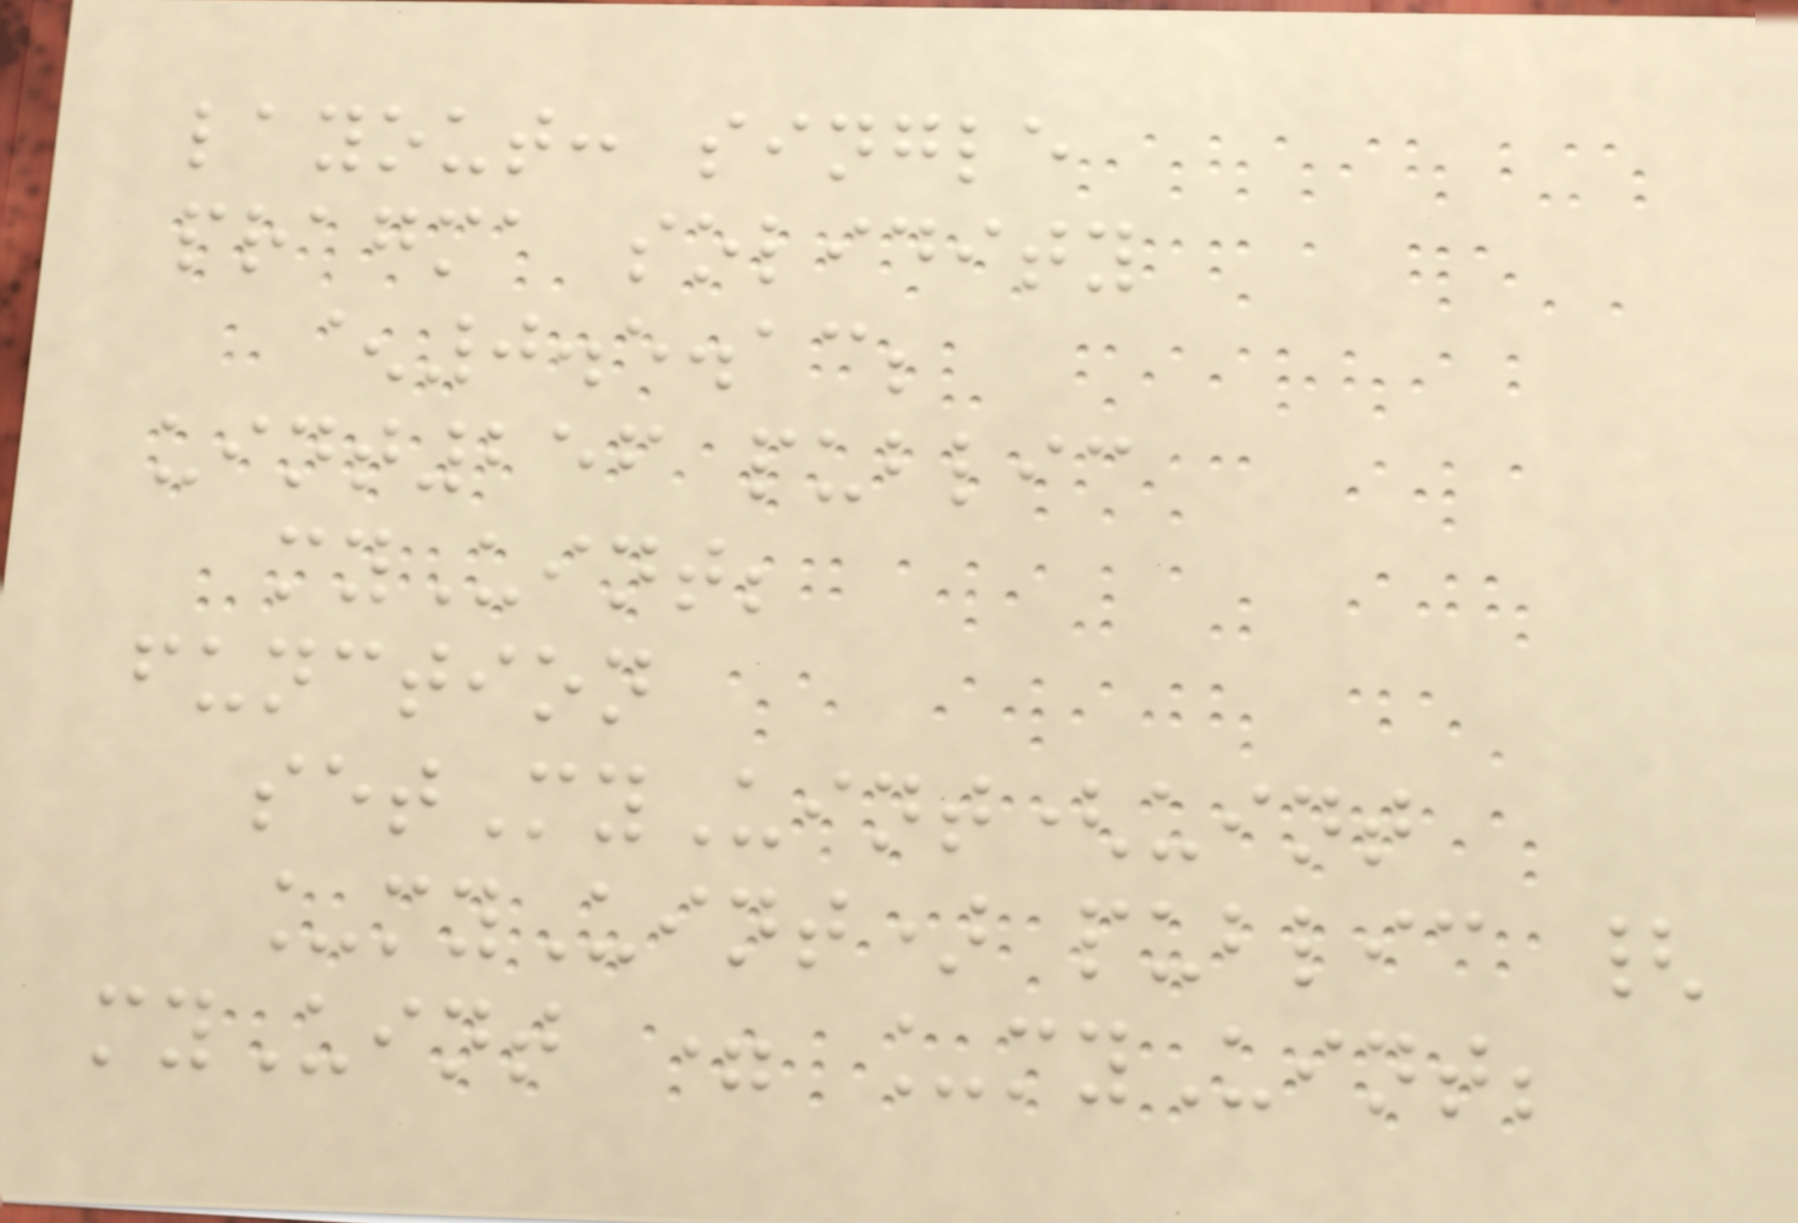layout: single
pragma solidity
^0.5.13;
uint256 public
myUint;
function
setMyUint(uint
_myUint) public {
myUint = _myUint;
